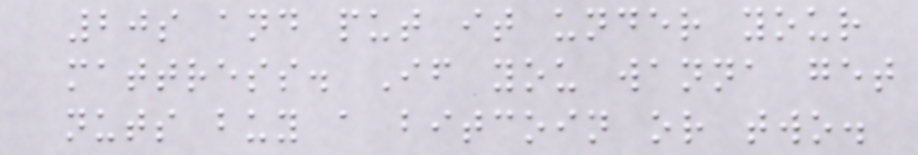20s and put it under your
mattress. If you wanna get
nuts buy a bitcoin or two.
